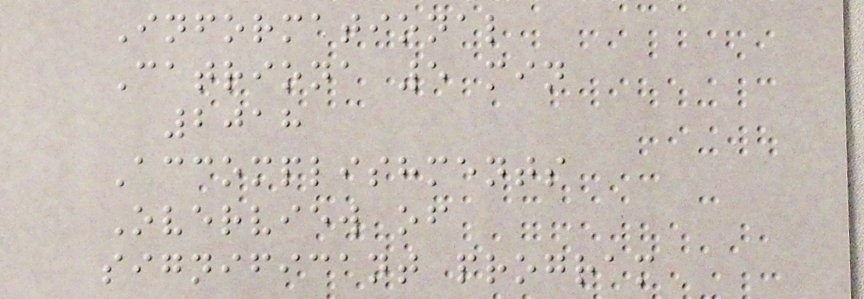Informational
Catriona 5 min
2018
Accomplishments
Overview of
significant program
